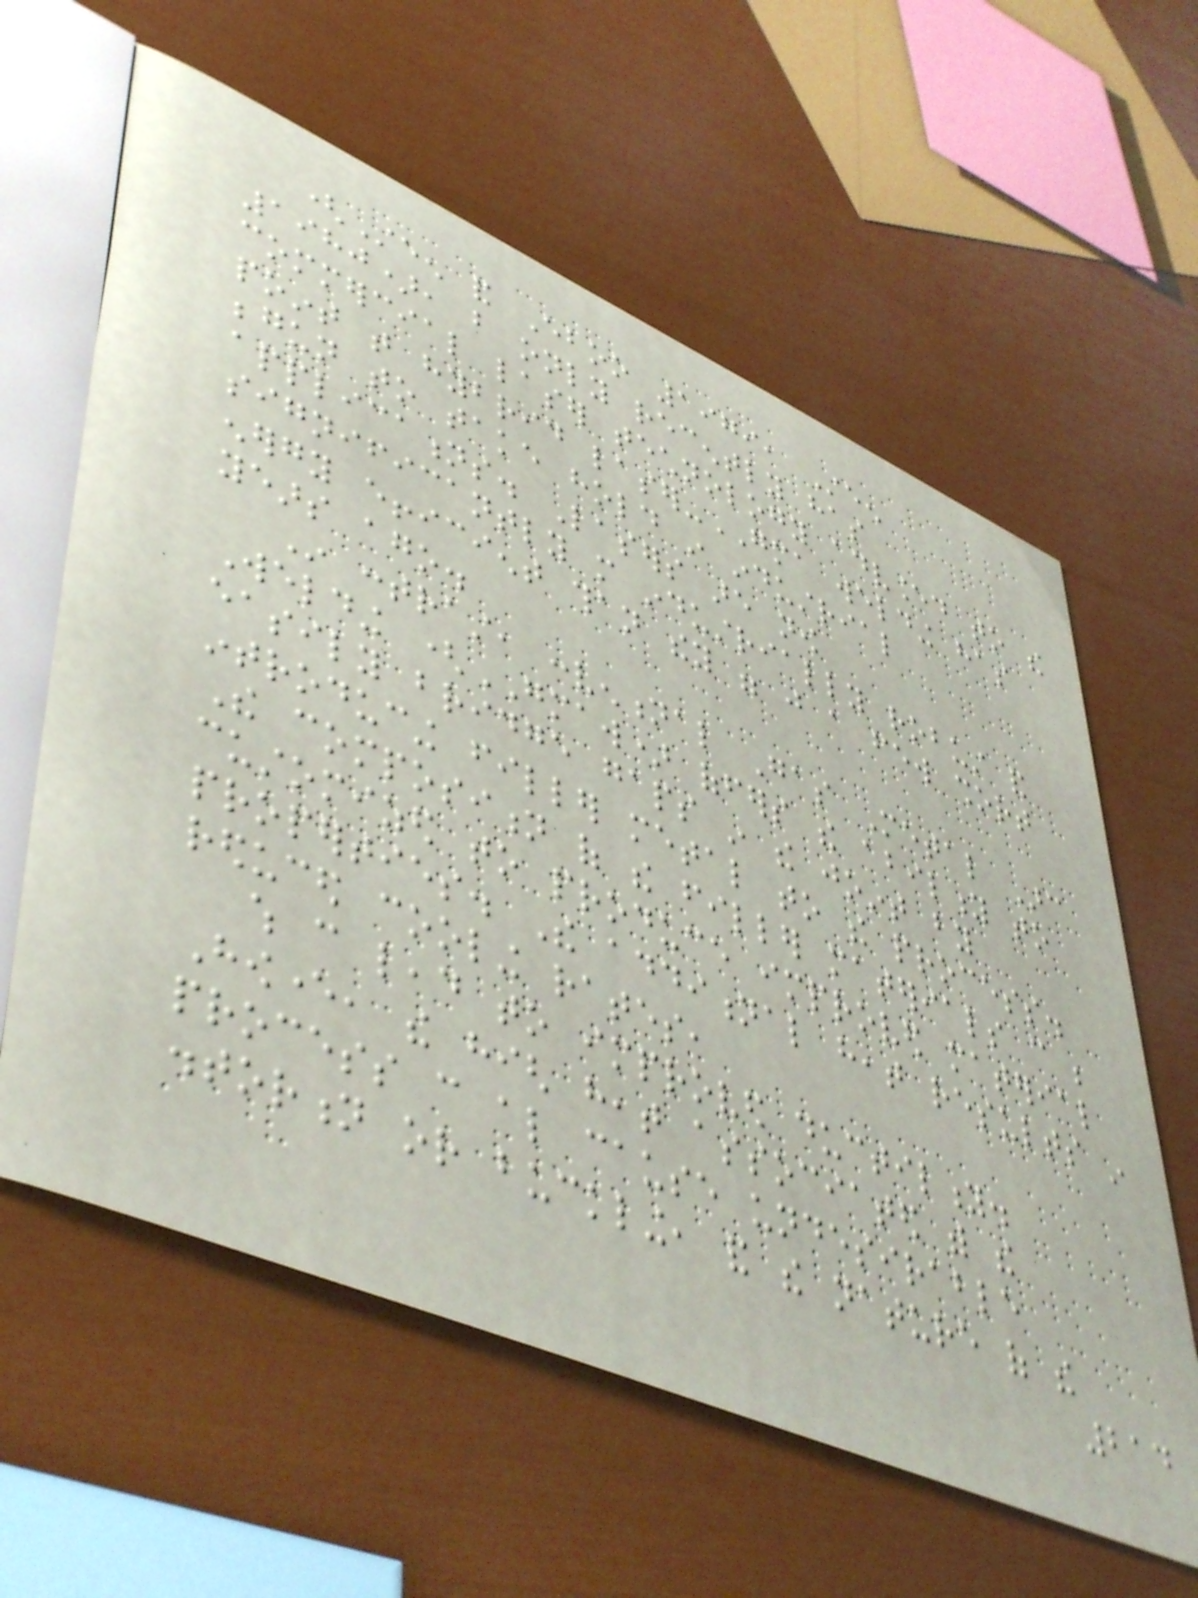(Steen and Eboo 1979, Steen
1980), but only recently has
commercial laser technology advanced to the
point that hybrid laser-GMA welding has
begun to take hold in industrial
applications. Lasers are now
significantly more industrially robust and
energy efficient than they were just a few short
years ago.
In contrast, conventional Gas Metal Arc
Welding (GMAW) offers the ability to
easily bridge gaps in the joint by
introducing filler metal to the process.
The composition of the filler materials can be
customized to produce improved material
properties. The additional heat results in
reduced cooling rates,
which can lead to improved ductility.
However, the high heat associated with the
process can also cause undesirable
distortion or buckling, and the nature of the
214
